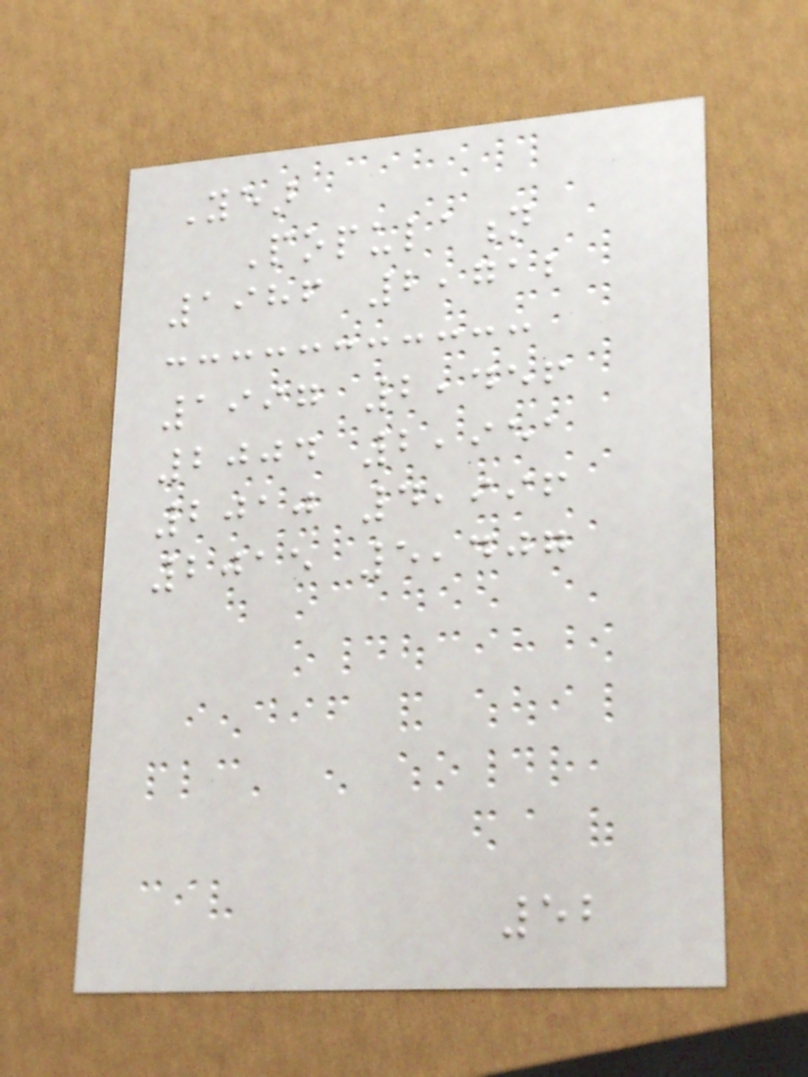Year
Population
1986 2,712
1997 2,456
2004 2,951
2010 4,996
2015 5,407
52
